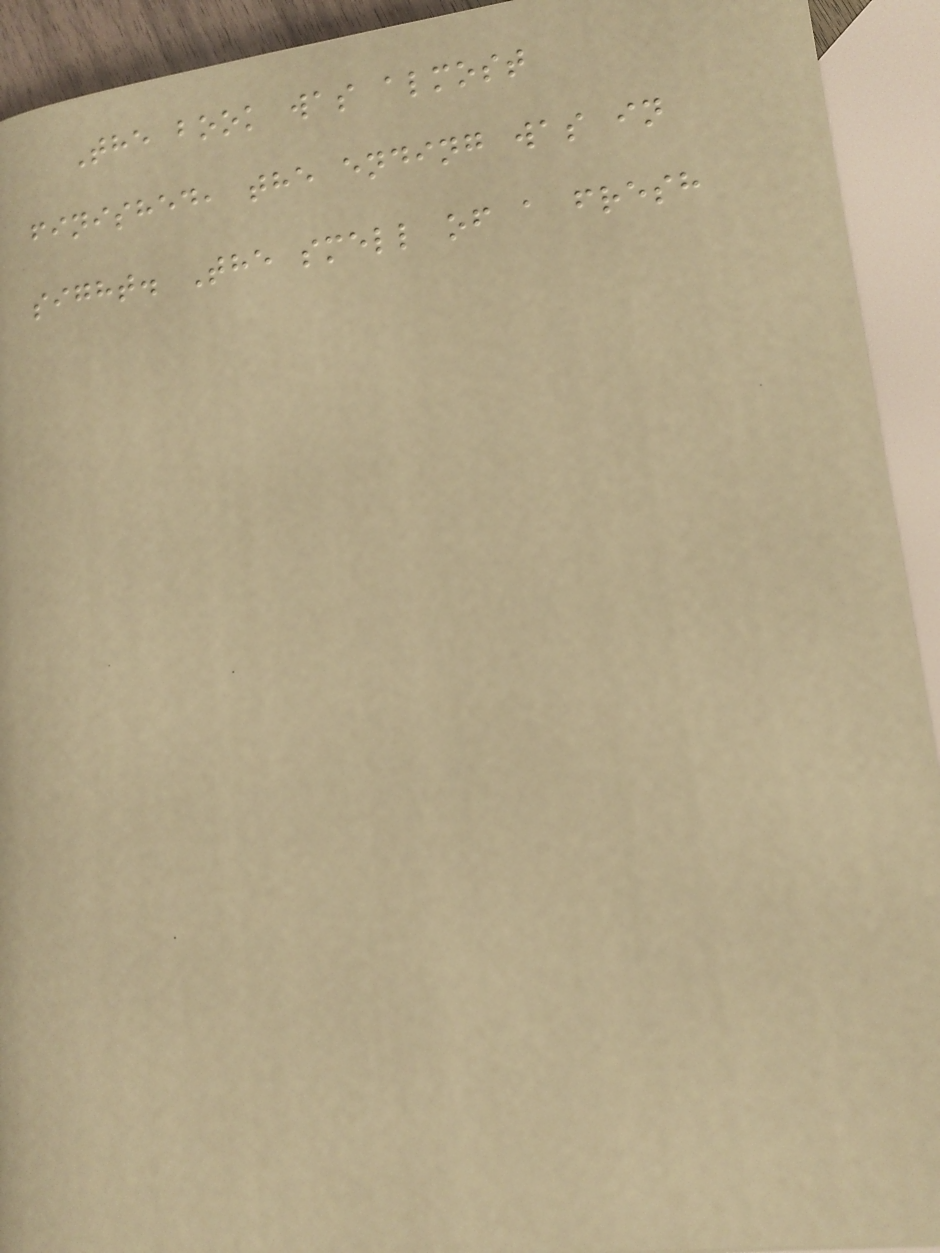The book was almost
finished, the ending was in
sight. The smell of a fresh
